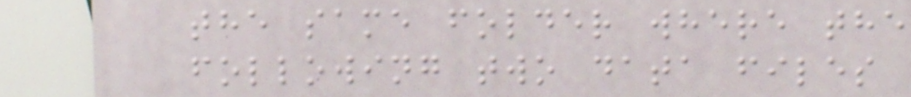the same folder where the
following two data files
